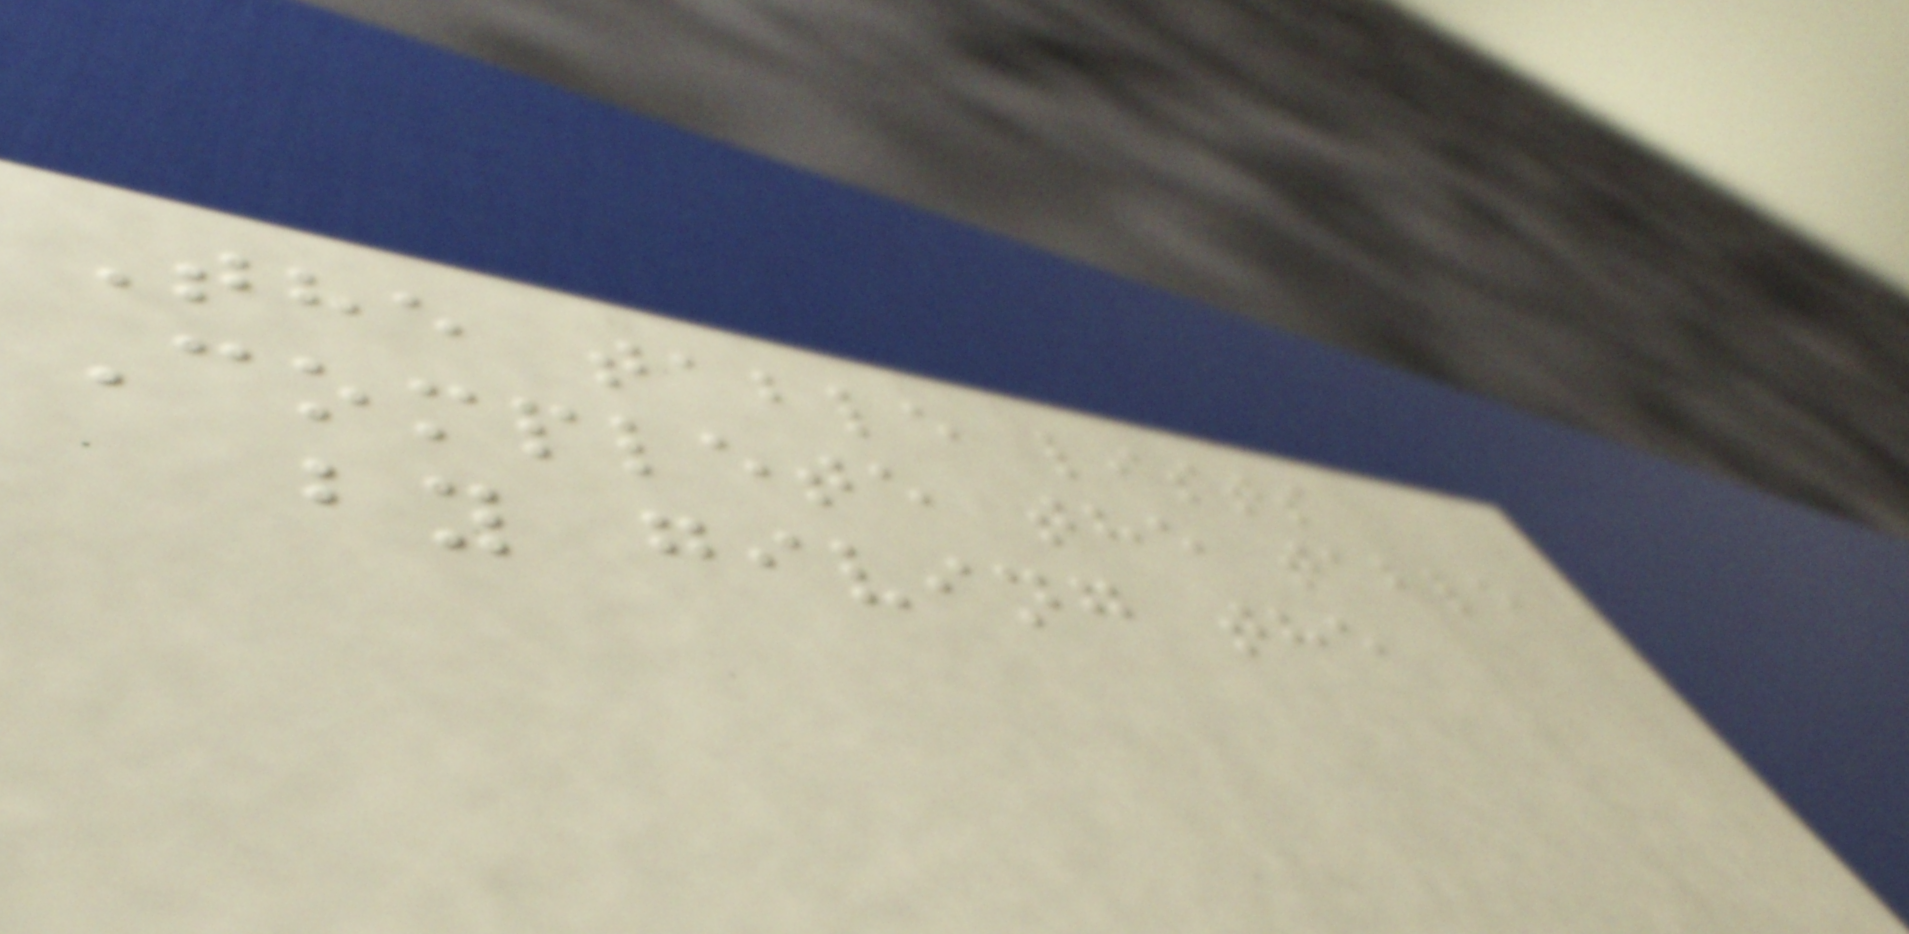The table lists
Complete the table
by giving the
